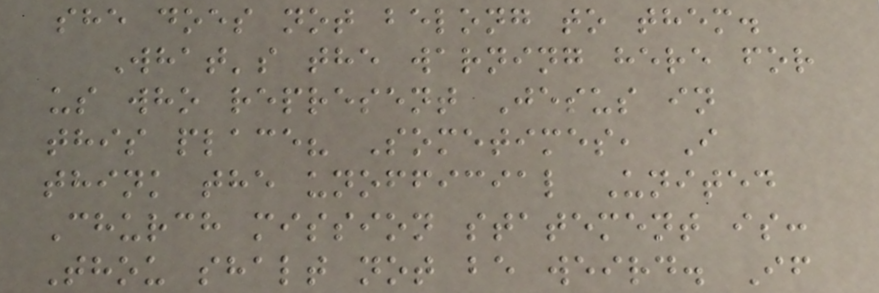she does not belong to them.
What's the warning here for
us who represent Jesus in
this place? Sometimes, I
think the unofficial United
Church mission statement is:
Thou shalt not be weird. If
